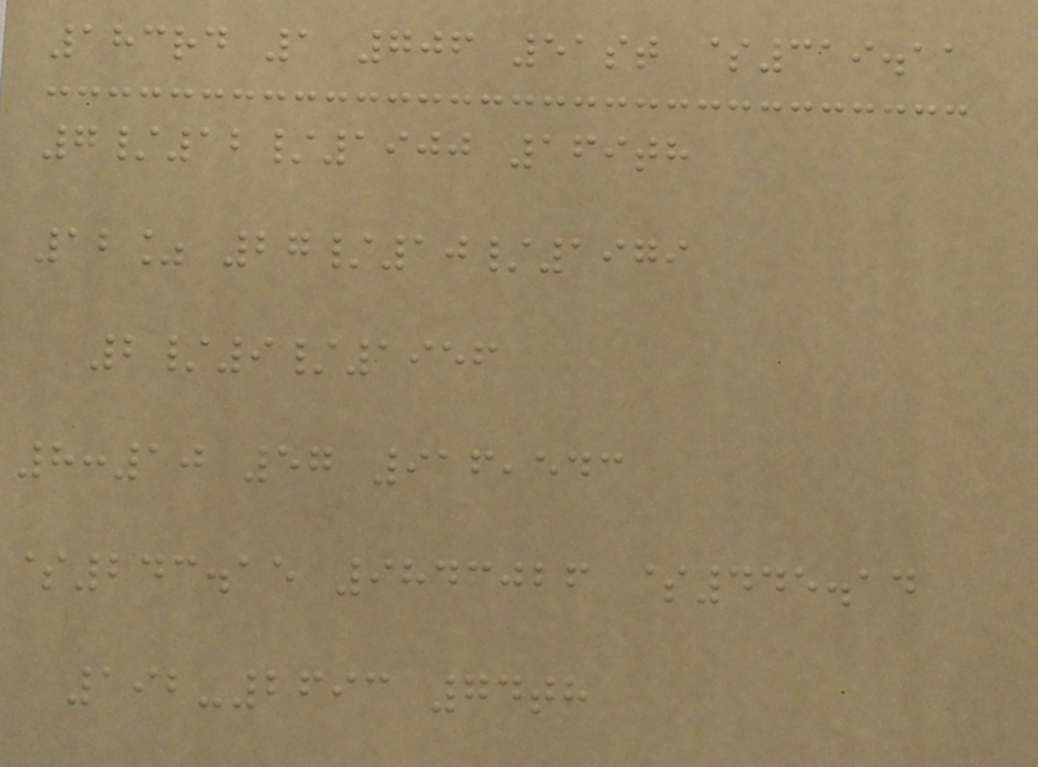183rd 1 706 51st $319.11
7/12/1900 169th
12% 27/10/1979
2/9/1956
8:10 57 916,543
$243.15 9843026 $445.14
192-2693 74th
